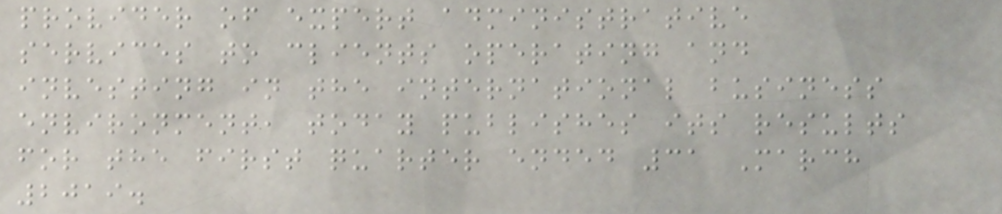provider of expert administrative
services to clients operating and
investing in the international business
environment, today publishes its results
for the first quarter ended 31 March
2019.
